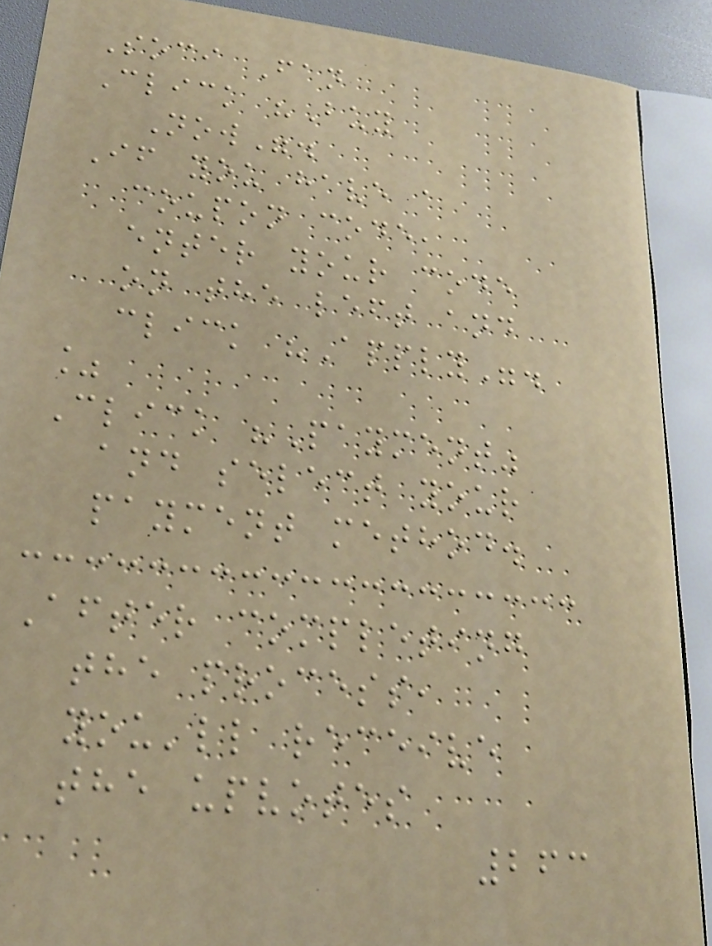Soci Fan
Click "Buy
Now".
If you have a
coupon code,
enter your code
on the left and
click "Apply".
%
Click "Payment"
and select your
payment method.
After completing
the process,
you'll receive
the upvotes
263
